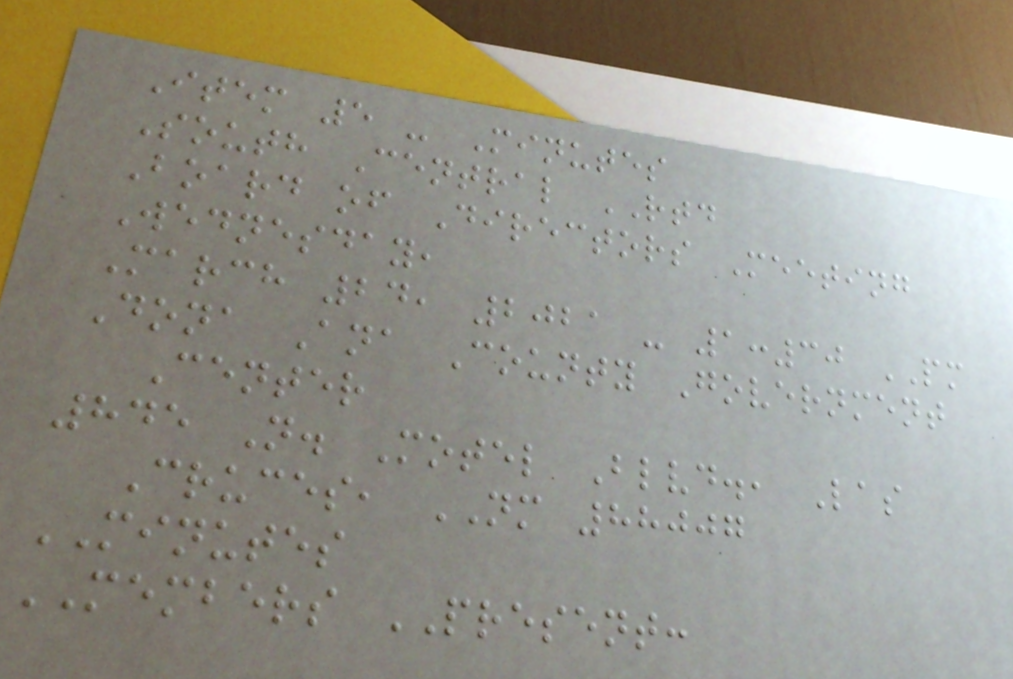Item 5 - Minutes
South Central RTD
Board of Directors Meeting
Wednesday,
March 24, 2021 - 1:30 PM
Dona Ana County Government
Center
845 N. Motel Blvd., Las
Cruces, NM 88007
MINUTES
MEMBERS PRESENT:
